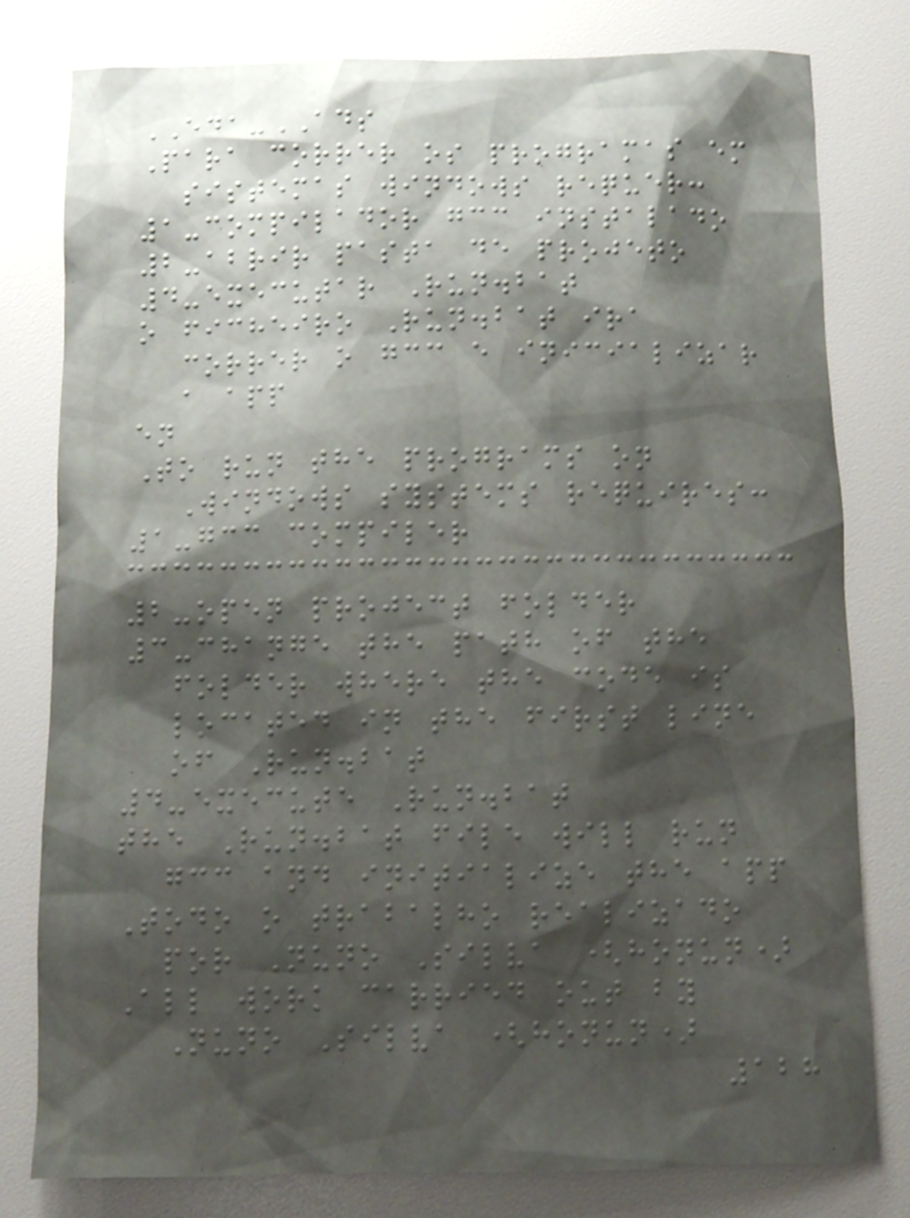EDA-ADS
Para correr os programas em
sistemas windows requer:
1-compilador gcc instalado
2-abrir pasta de projeto
4-executar Run.bat
o ficheiro Run.bat ira
correr o gcc e inicializar
a app
en
To run the programs on
Windows systems requires:
1-gcc compiler
2-open project folder
3-change the path of the
folder where the code is
located in the first line
of Run.bat
4-execute Run.bat
the Run.bat file will run
gcc and initialize the app
Todo o trabalho realizado
por Nuno Silva (honun)
All work carried out by
Nuno Silva (honun)
128
